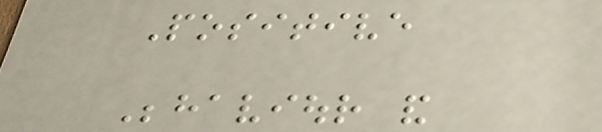Positive
Behaviour and
